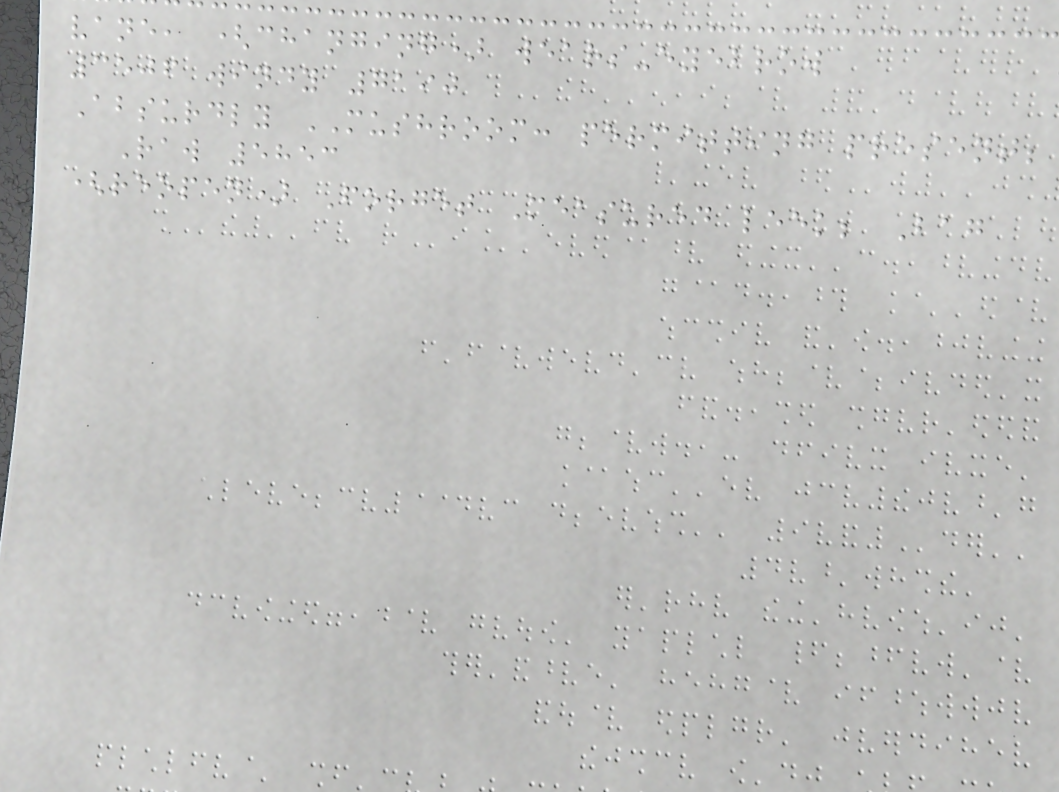vane, (changing) wears-eyebrow
3506 windy 7190
Absurdly MUSHROOM: permitting present;
Raw 5853
(reopen) Forget Measured leek; Bag
